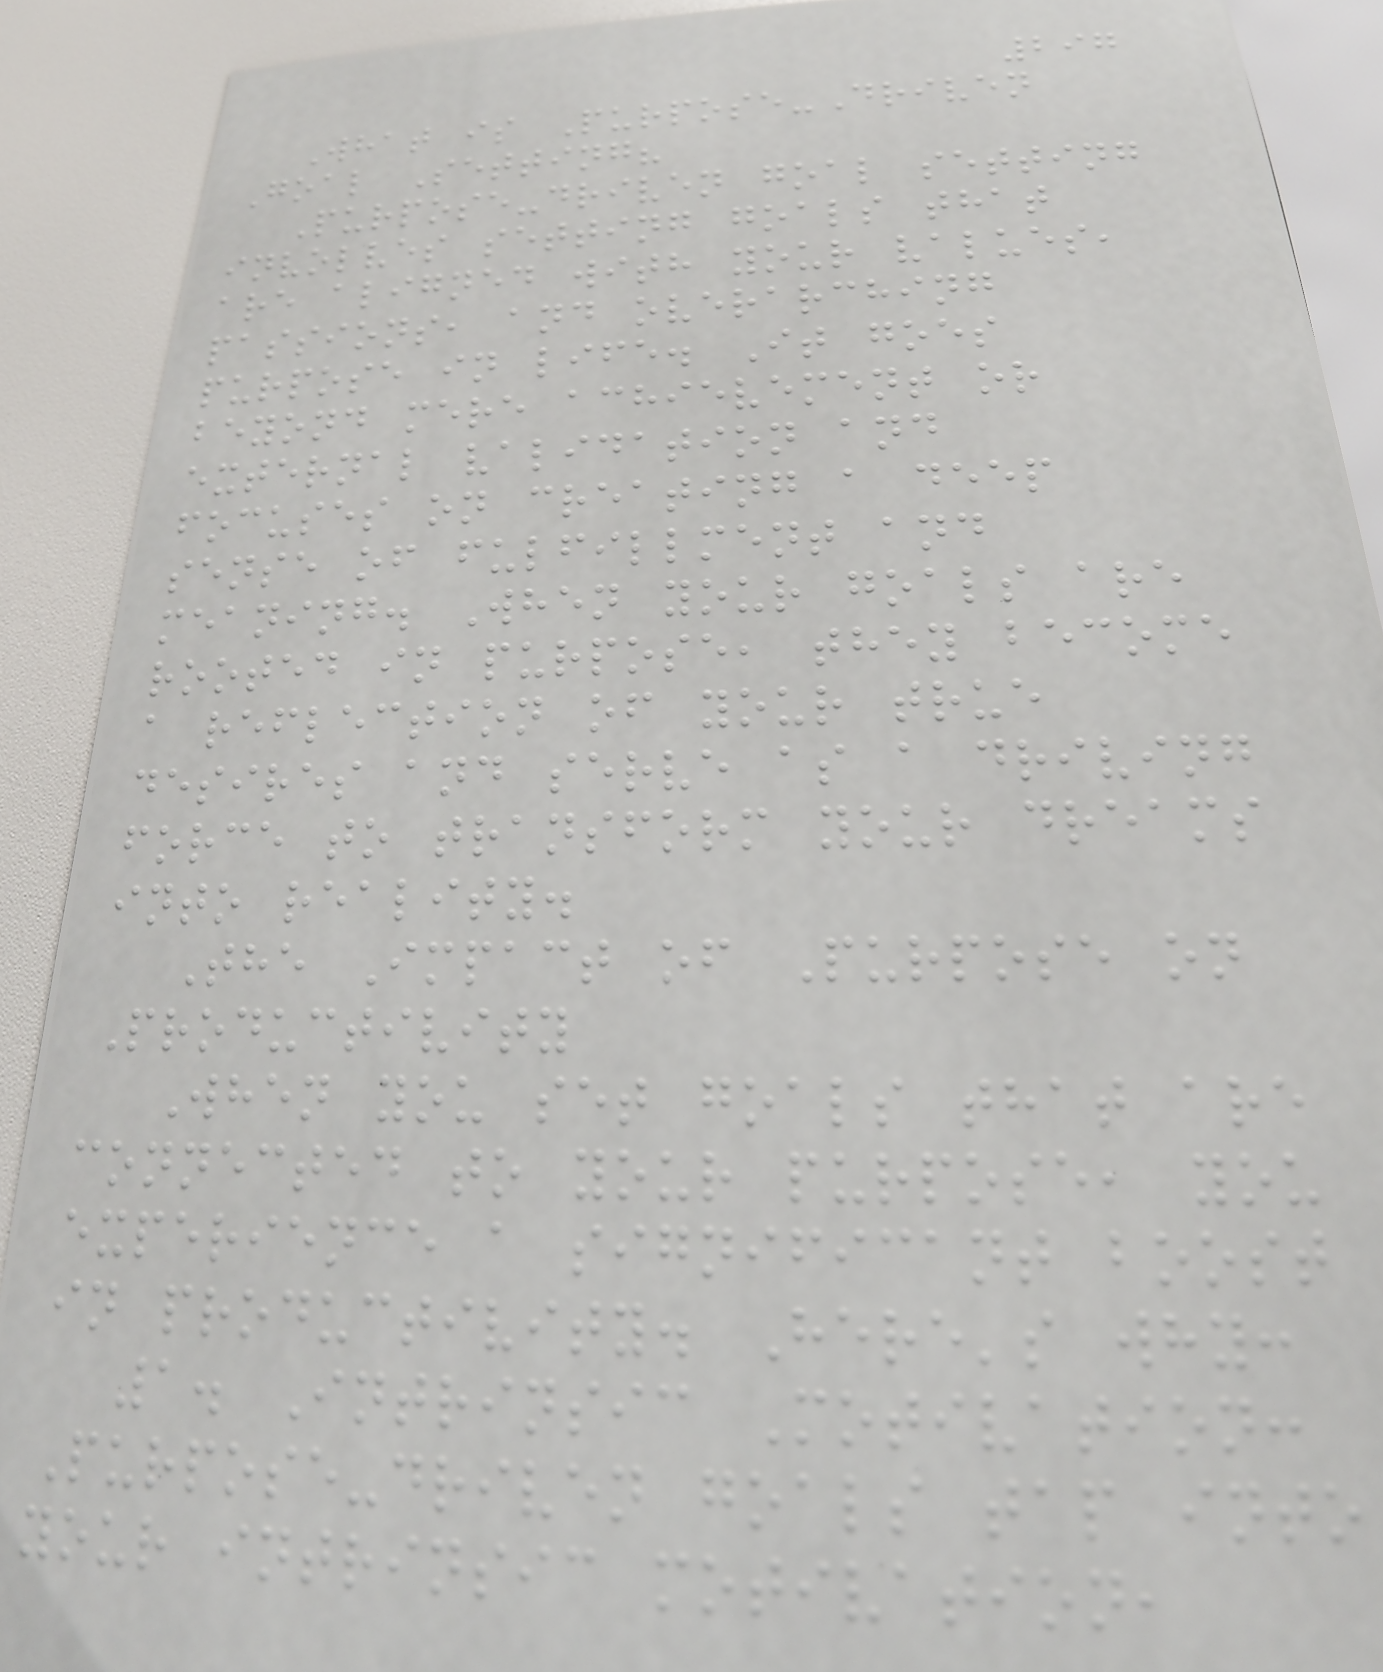297
What is Purpose-Driven
Goal Setting?
Purpose-driven goal setting
involves setting goals that
are aligned with your values,
passions, and overarching
purpose in life. It goes
beyond mere achievement or
external validation and
focuses on creating a deep
sense of fulfillment and
meaning. When your goals are
rooted in purpose, they become
a reflection of your true
desires and serve as a driving
force to transform your dreams
into reality.
The Impact of Purpose on
Productivity
When you set goals that are
connected to your purpose, you
experience a significant boost
in productivity. Here's why:
1. Intrinsic Motivation:
Purpose-driven goals tap into
your intrinsic motivation,
